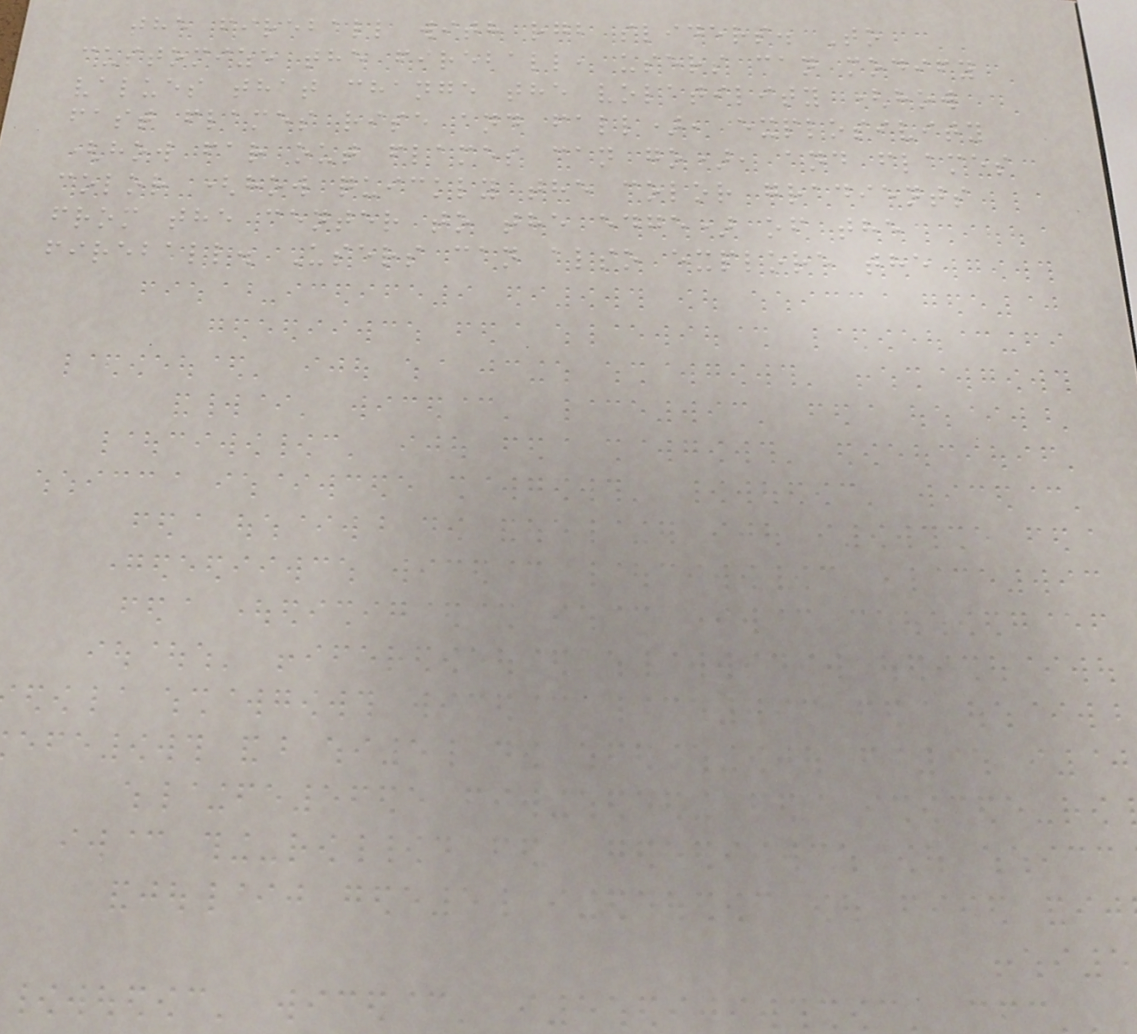the fireball with rgb sliders. To
customize the fireball, users can modify
values that change the volatility (how
fast flames rise and fall), explosivity
(how far out flames can go), and flames
color (how quickly the color gradients
from the center to the edge) of the
fireball. Users can also explore the
